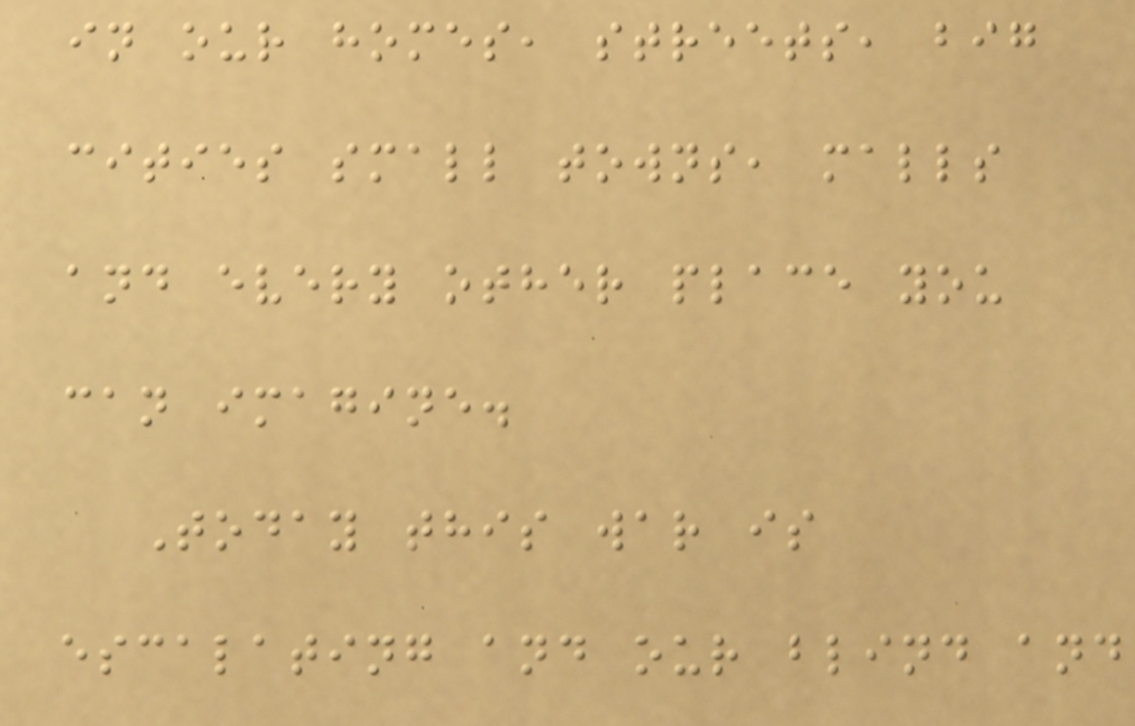in our homes, streets, big
cities small towns, malls
and every other place you
can imagine.
Today this war is
escalating and our blind and
